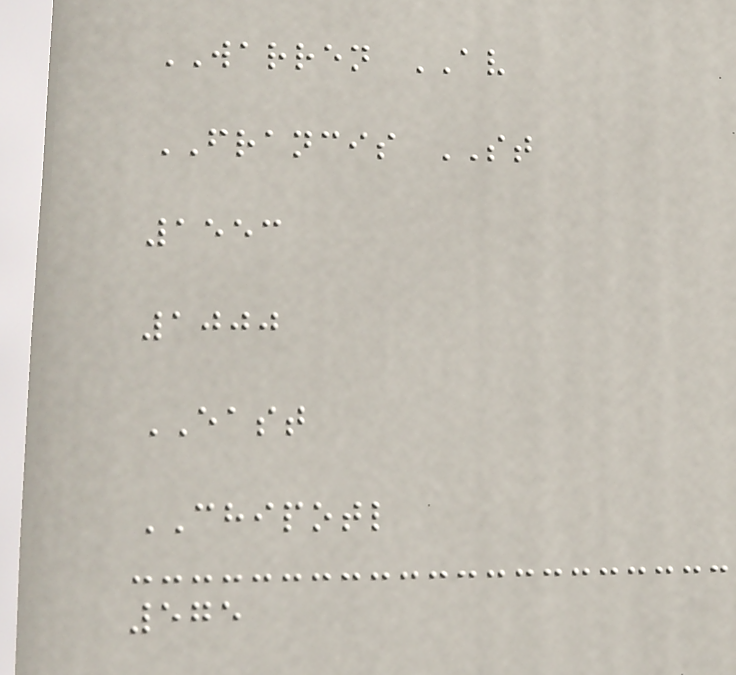WARREN AV
FRANCIS ST
1553
1000
EAST
CHIPOTL
575
